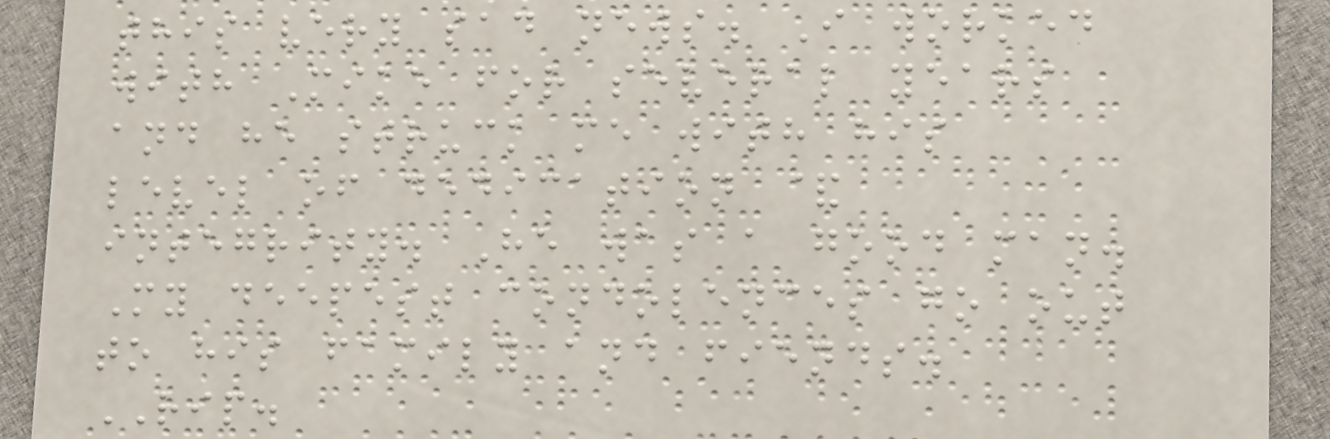this very sad news. I worked
with Mike for several years
and he struck me with his
level of dedication &
integrity. He was a good man.
My deepest condolences go out
to his family and fiends.
RIP.
